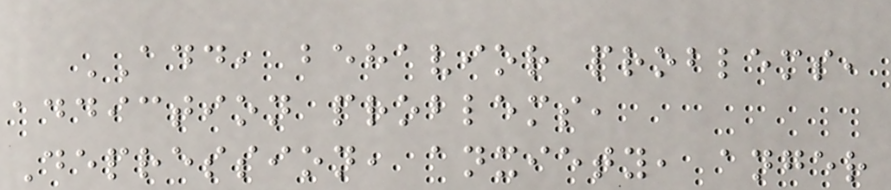ADD, behavior problems,
addiction problems,
Depression, anxiety, anger
